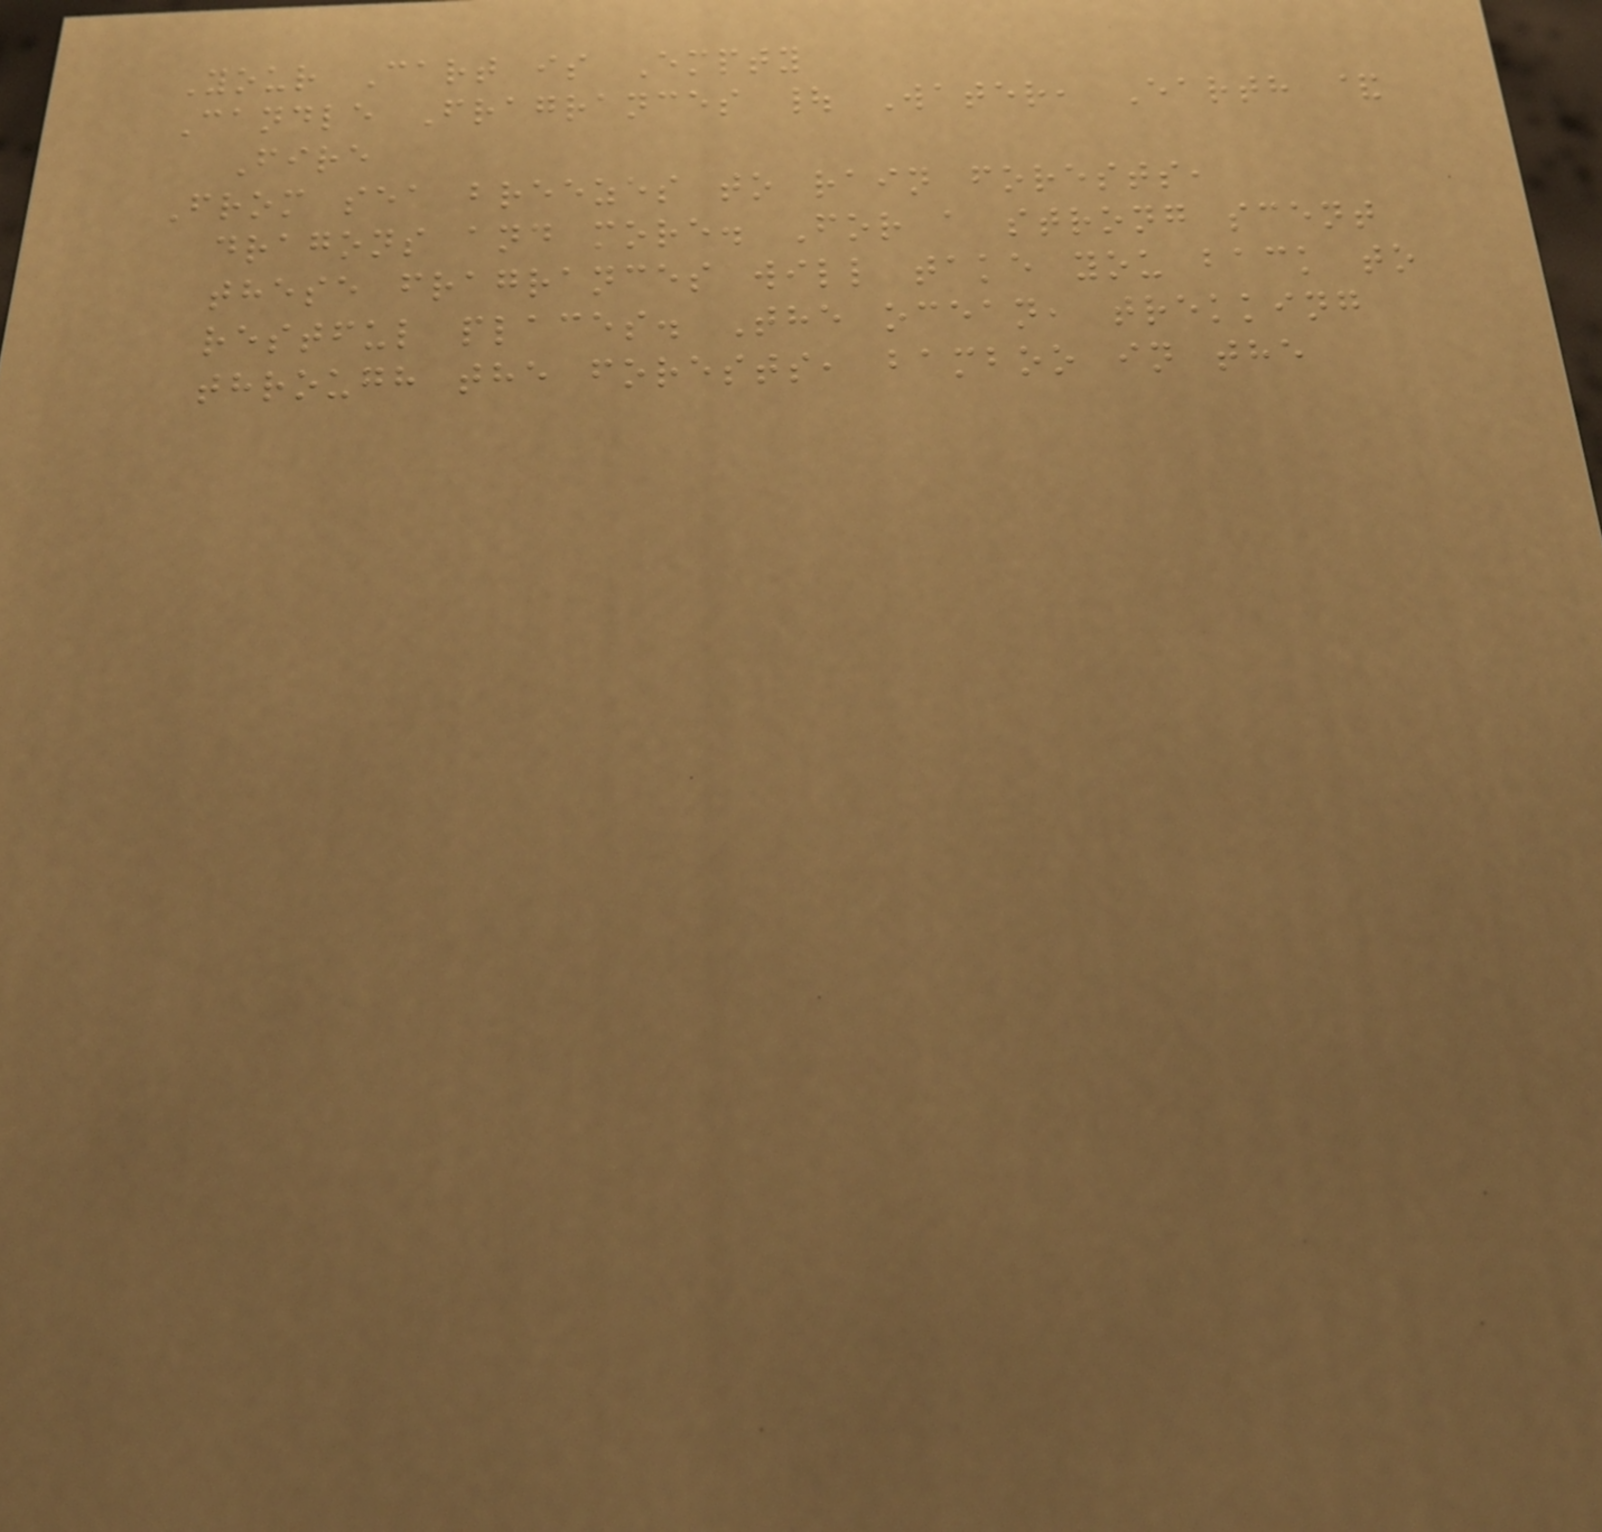Your Cart is Empty
Candle Fragrances | Water, Earth &
Fire
From sea breezes to rain forests,
dragons and more. For a strong scent
these fragrances will take you back to
restful places. The ocean, trekking
through the forests, bamboo in the
